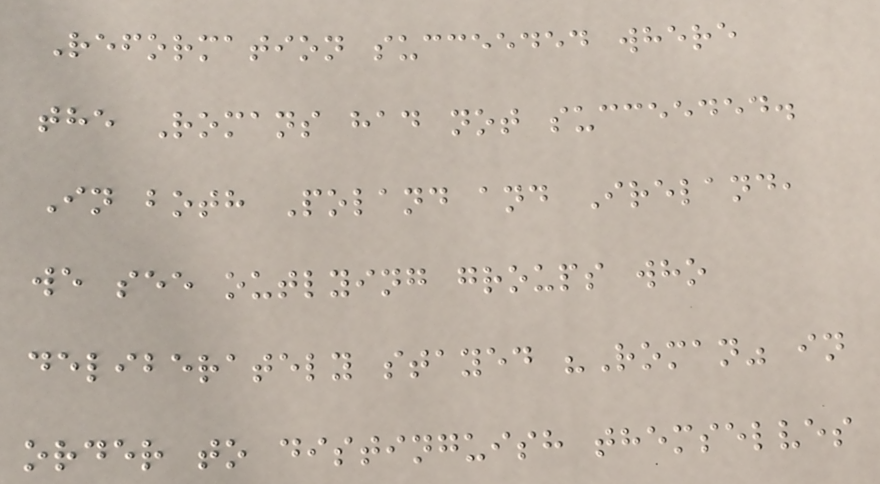Reformation succeeded where
the Romans had not succeeded.
In both Poland and Ireland,
we see outlying groups who
deliberately stayed "Roman" in
order to distinguish themselves
